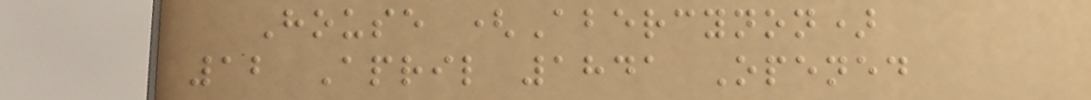House (Abercynon)
12 April 1841 Opened
